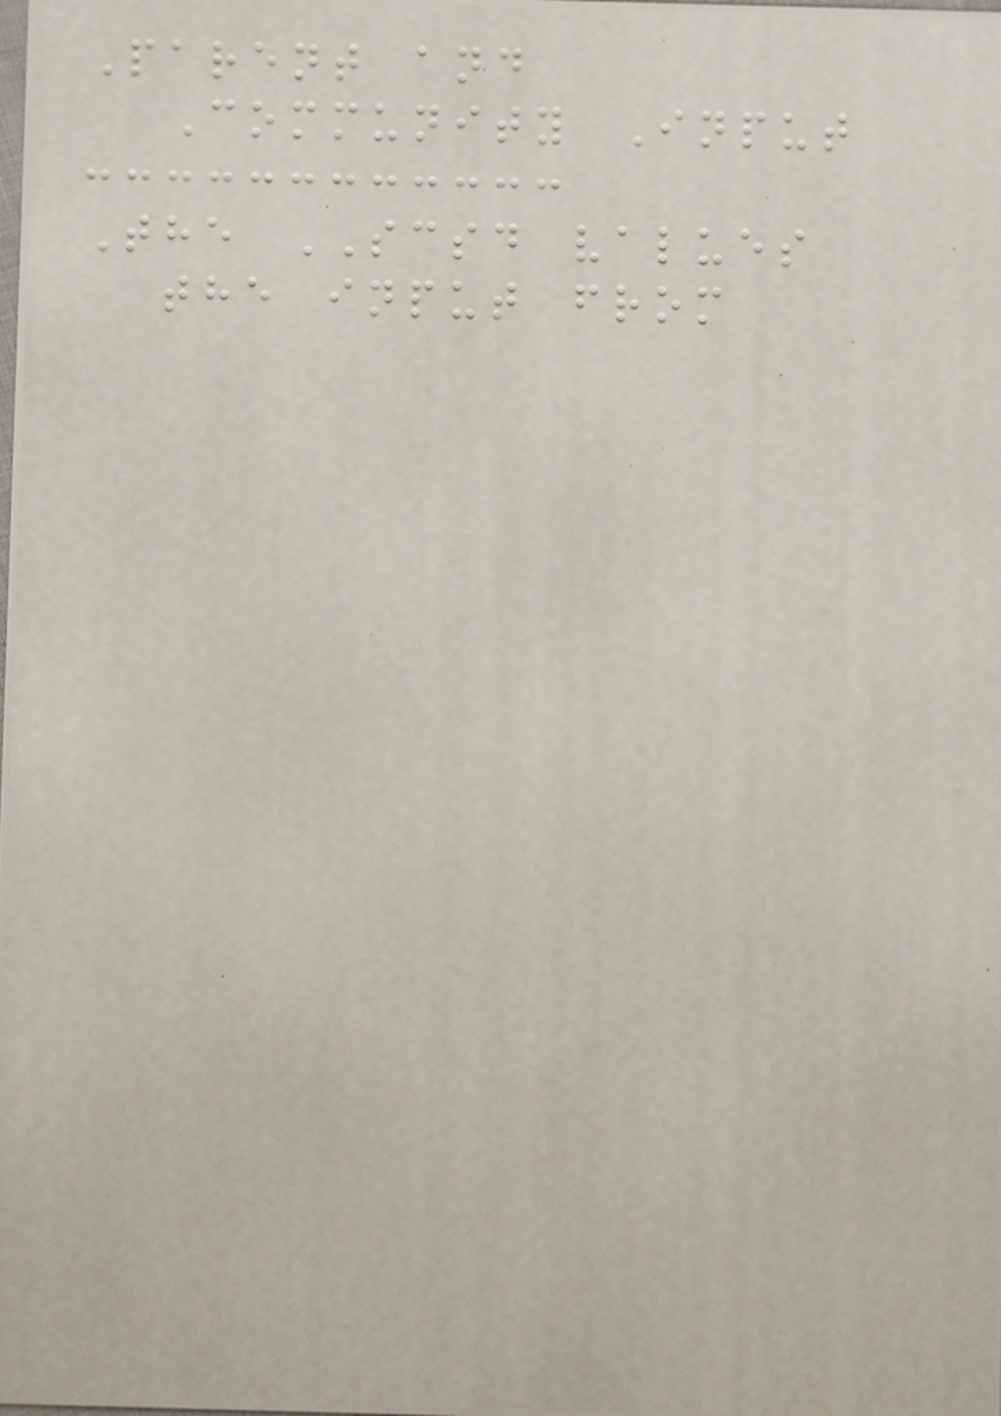Parent and
Community Input
The SCSD values
the input from
